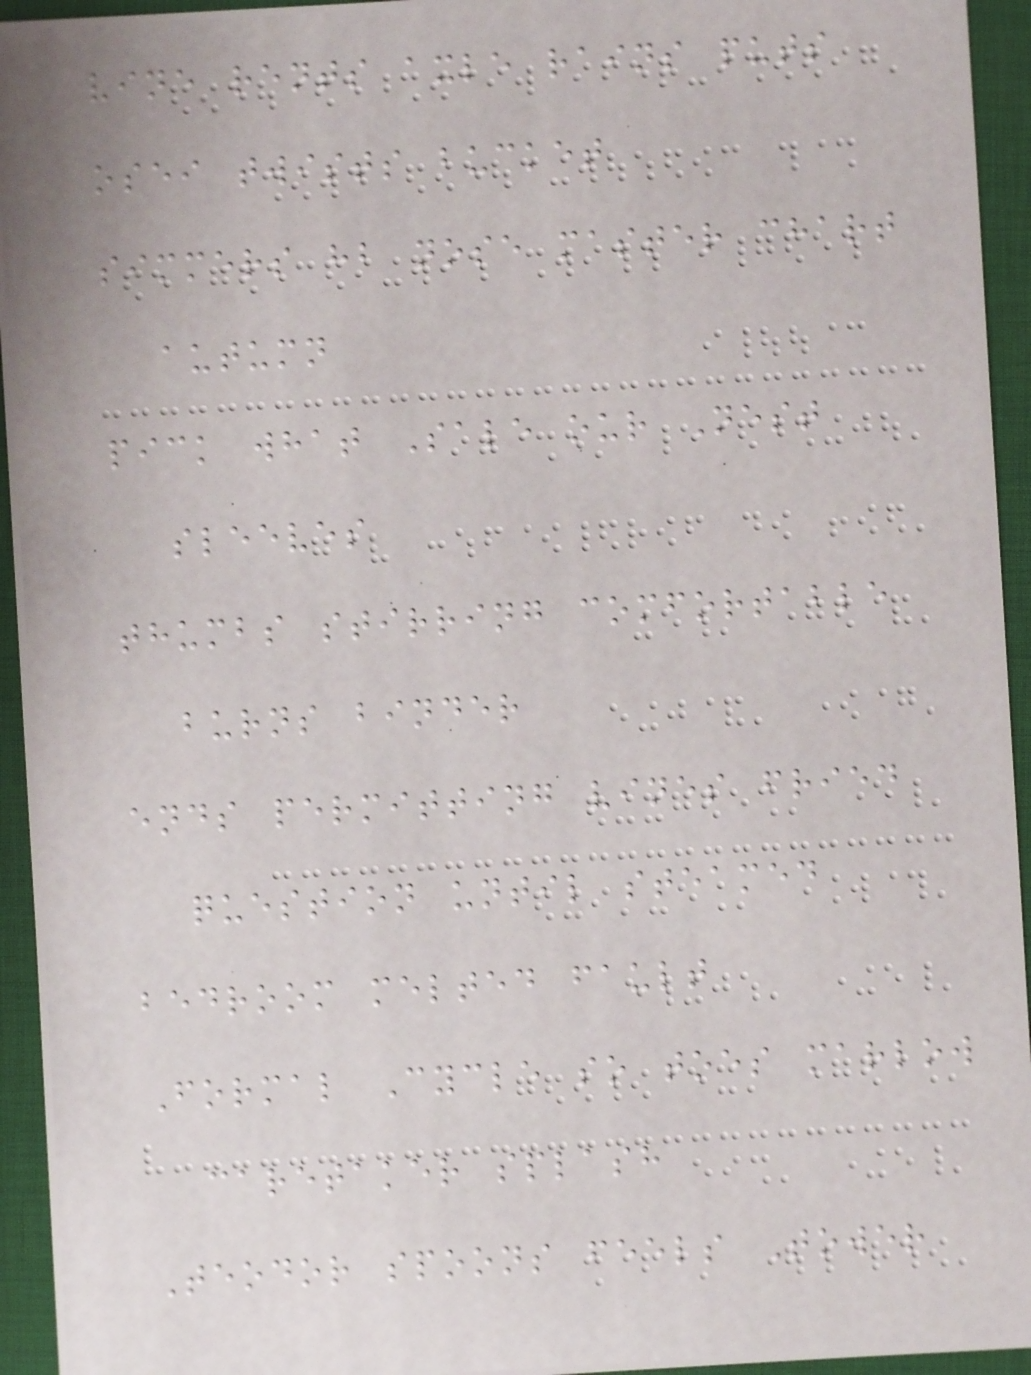vine rents axle rains puts
osei twists bucket
simmers hb nose master chart
autumn
pick what Sale our Nest
sleeves
thumbs stirring comfortable
burns binder
ends permitting vines fried
question until steamed
bedroom melted fault
Formal Cycle so toes marlow
caretaker splash
Teodor spoons feels Tower
